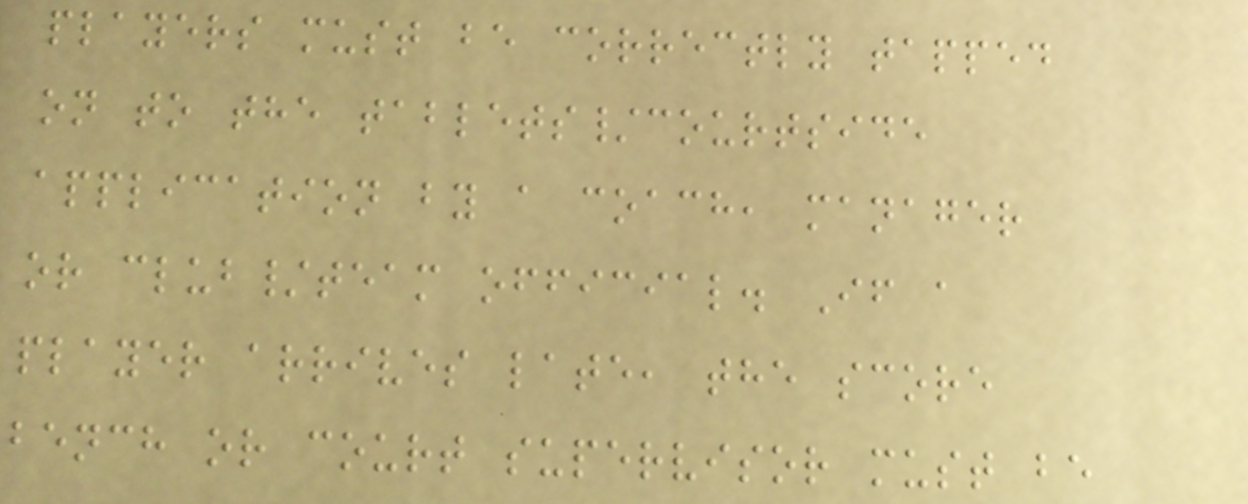players must be correctly tapped
on to the tablets/courtside
application by a coach, manager
or club/team official. If a
player arrives late, the score
bench or court supervisor must be
